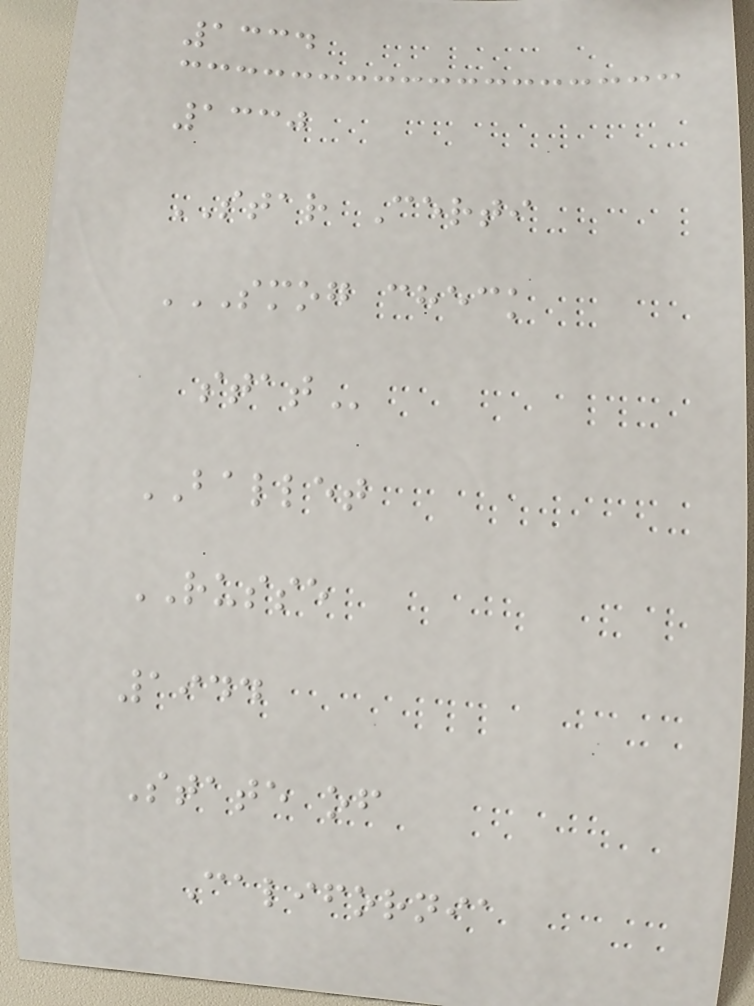1334
1330
STAR Certi
SMOG CHECK
STAT
BALLET
RUSSE
1944
State of
California
